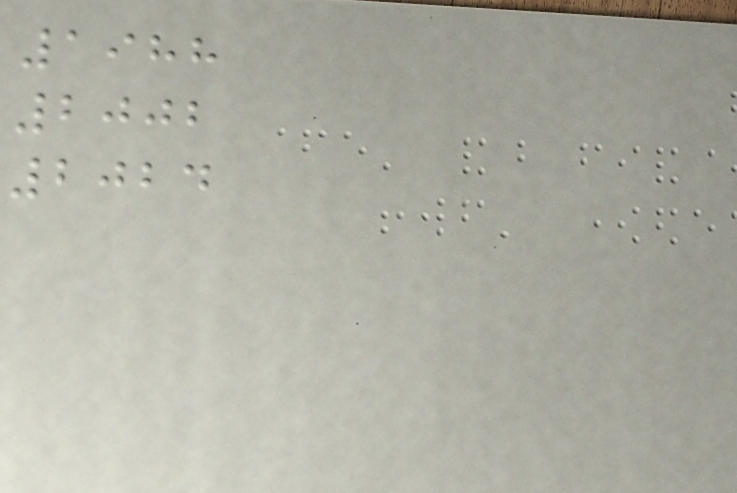1988
2002
2024
